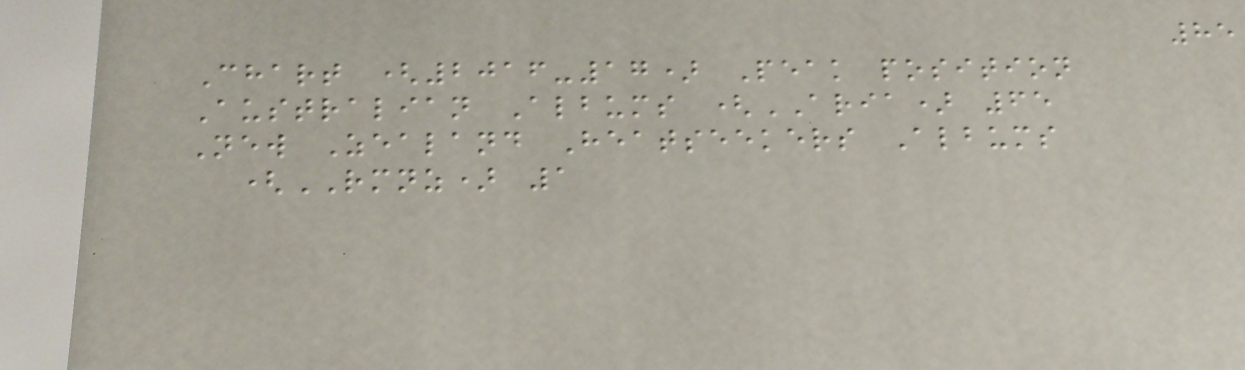85
Chart (2016-17) Peak position
Australian Albums (ARIA) 65
New Zealand Heatseekers Albums
(RMNZ) 1
